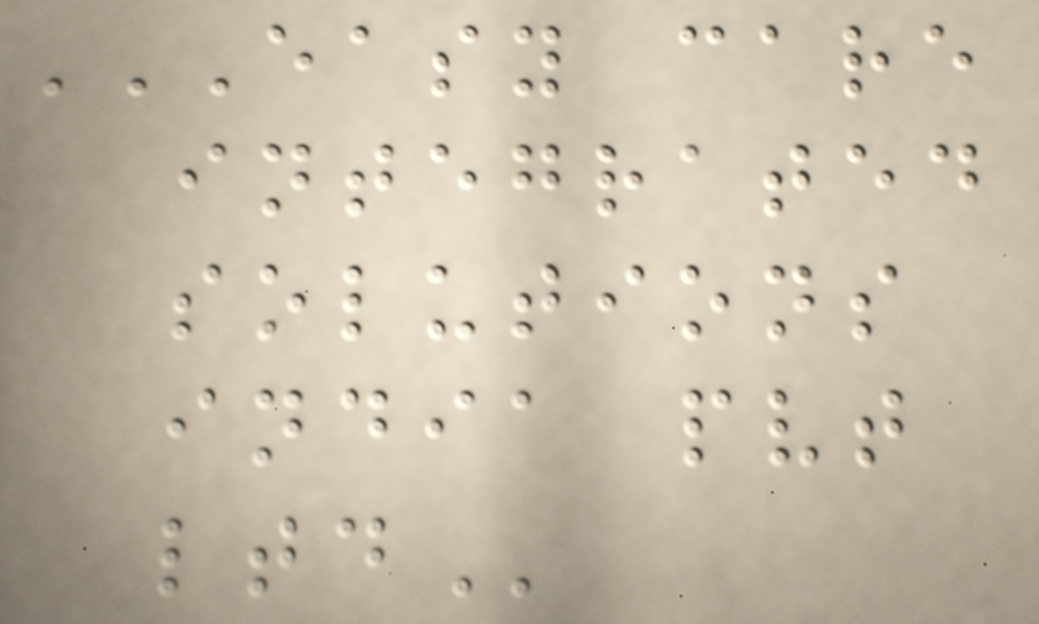EASY CARE
INTEGRATED
SOLUTIONS
INDIA PVT
LTD
